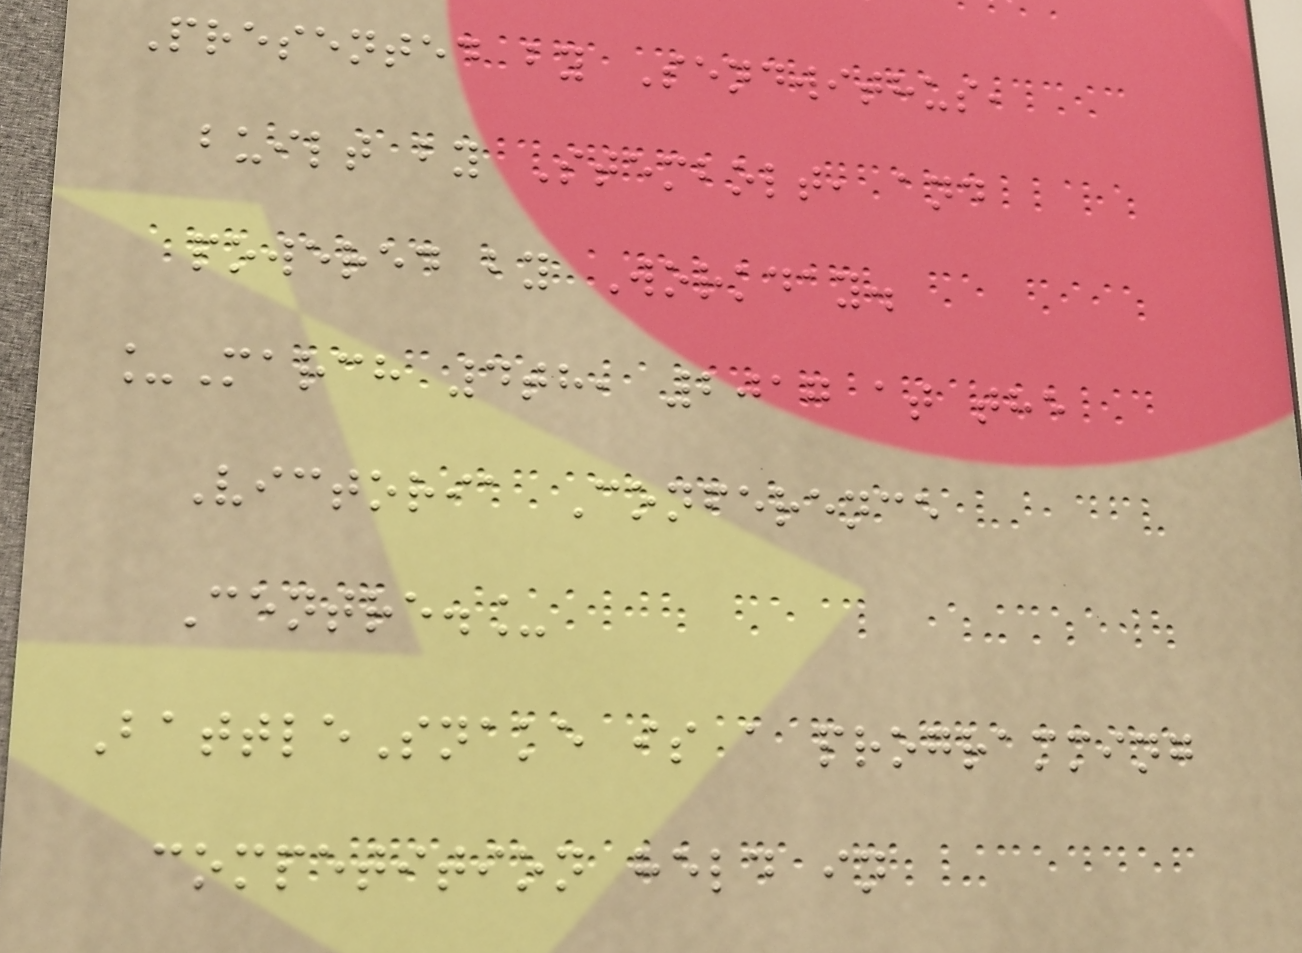Presented by Sendwithus,
built by Stembolt, and
powered by Workday.
_March 4th, 2017 at the
Victoria Conference
Centre._
BattleSnake is a programming
competition held in
